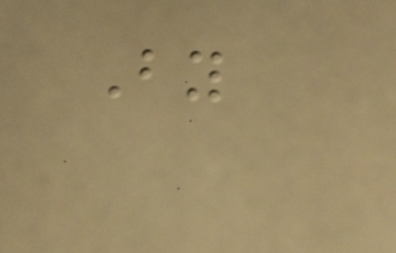By
